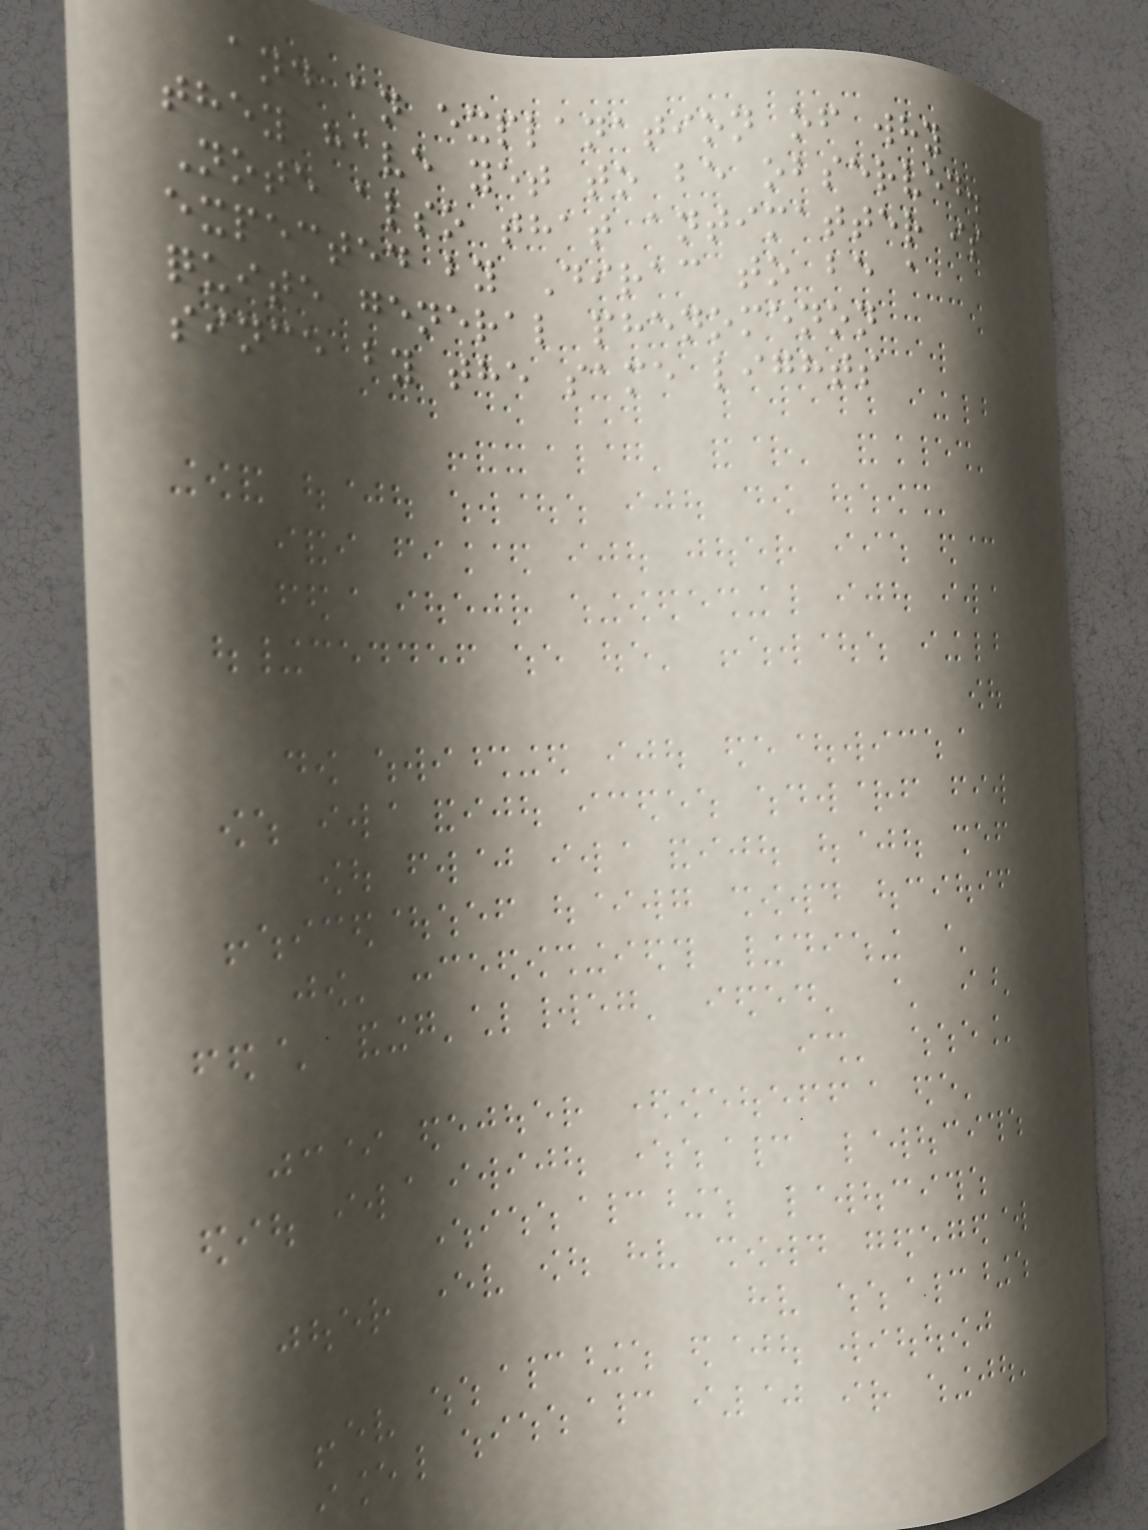and an explanation of why
they have yet to be observed.
Note also that antimatter is
expected by Dirac to be a
quite general phenomenon
since by the same lights
